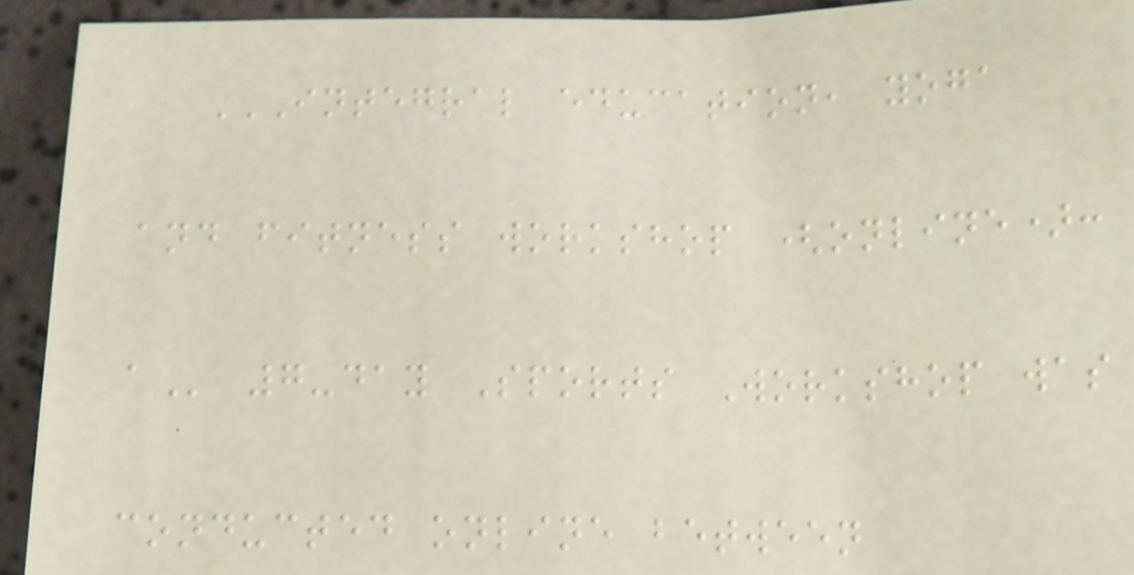INTEGRAL EDUCATION, YOGA
AND FITNESS WORKSHOP (ONLINE):
A 7-day Sports Workshop was
conducted online between
